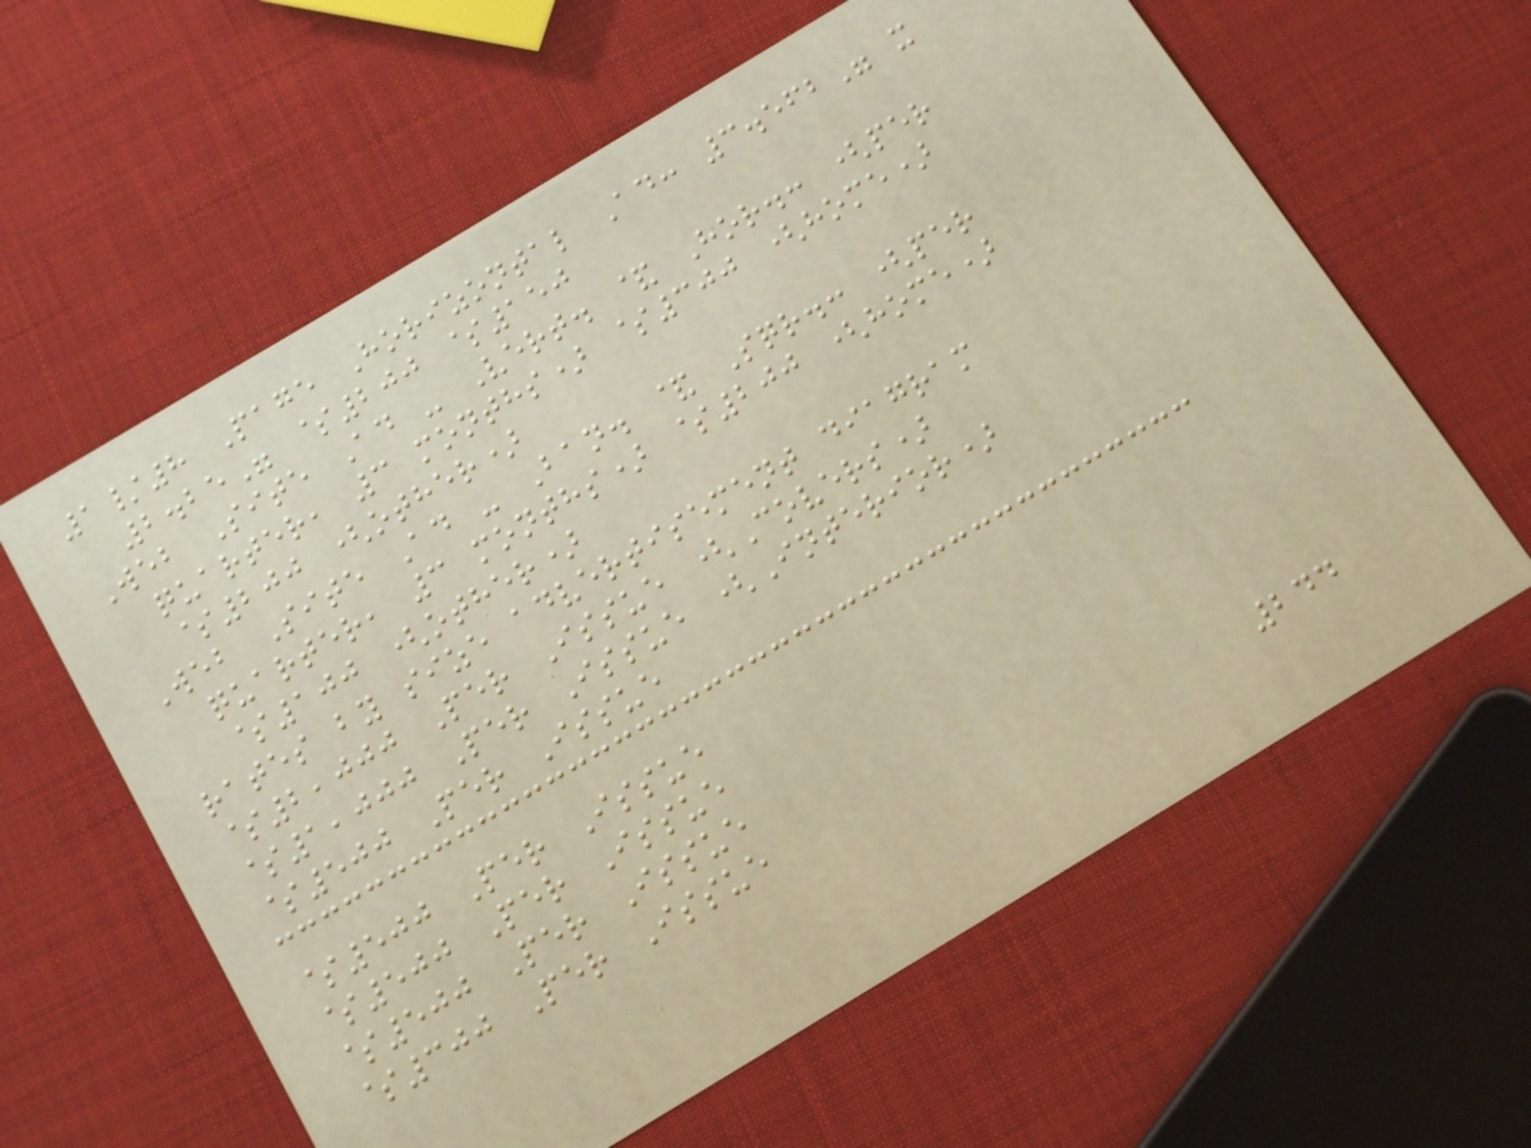1/8 Page Horizontal Ad: 3.562" x
2.25" $200 $150
Web Site Ad - Vert. & Hor.: (per
quarter, 3 months) $300 (home)
$200 (other)
Web Site Ad - Ban. & Sqr.: (per
quarter, 3 months) $200 (home)
$100 (other)
rates by size advertisement diagram
$2,000 Per Issue (Covers)
$1,000 Per Issue (Interior)
$500 Per Issue
$500 Per Issue
$500 Per Issue
$500 Per Issue
$300 Per Issue
244
